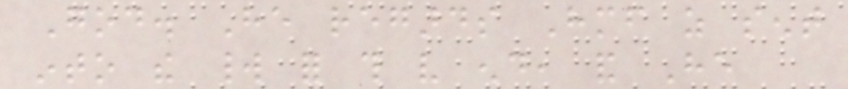God. He regards Himself as sent
into the world for this very end, and He
